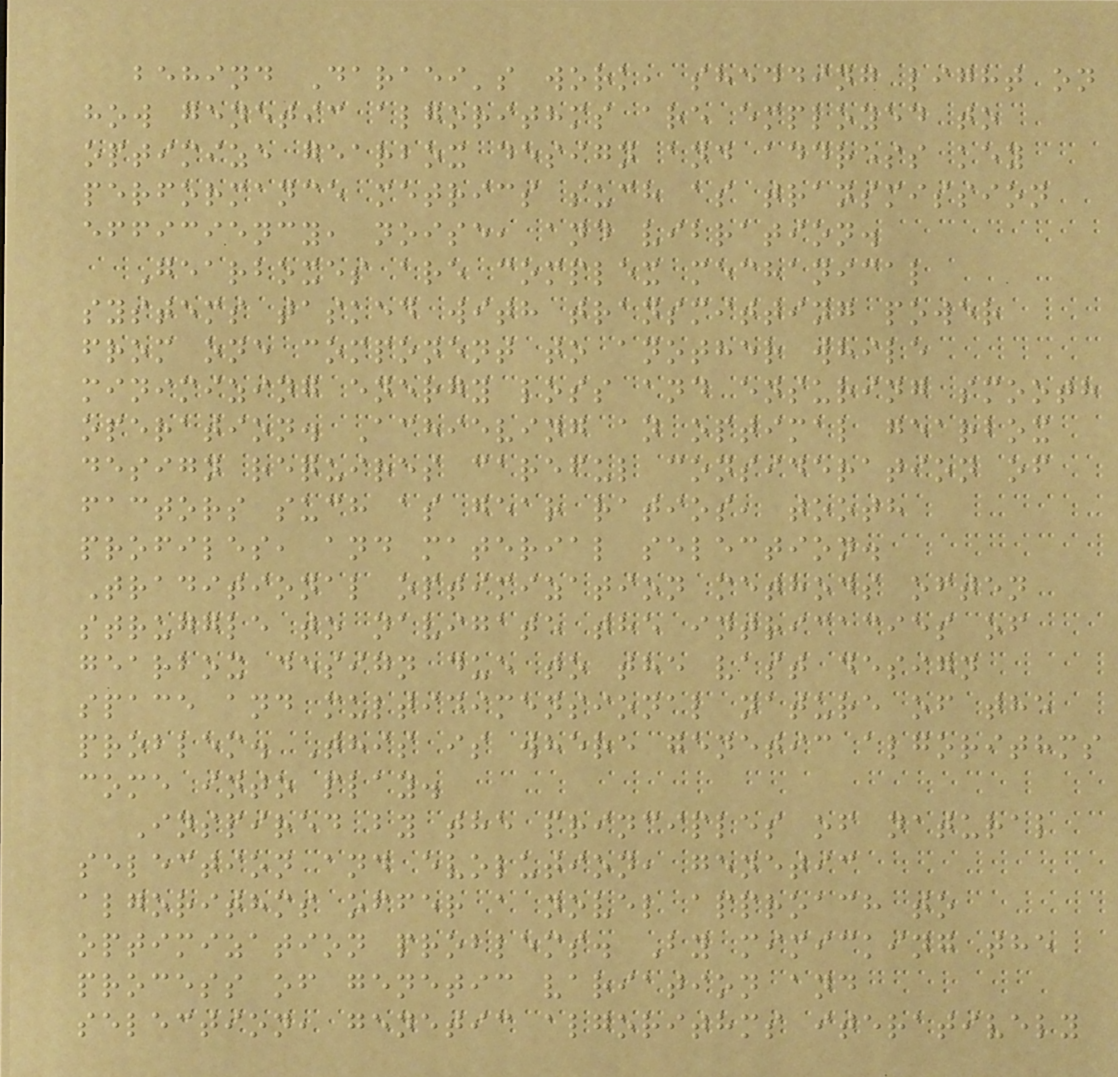behind Daraei's work, shedding light on
how genetic algorithms are employed to
optimize gearbox design and address key
performance metrics such as transmission
efficiency, noise, and vibration.
Gearboxes are complex mechanical
systems tasked with transmitting power
from one component to another while
minimizing energy loss and ensuring smooth
operation. Achieving an optimal gearbox
design requires careful consideration of
factors such as gear ratios, tooth
profiles, and material selection.
Traditional optimization methods often
struggle to navigate the intricacies of
gearbox design due to the vast design
space and multidimensional nature of the
problem. This is where genetic algorithms
come into play.
Inspired by the principles of natural
selection and evolution, genetic
algorithms offer a novel approach to
optimization problems. By mimicking the
process of genetic variation and
selection, genetic algorithms iteratively
